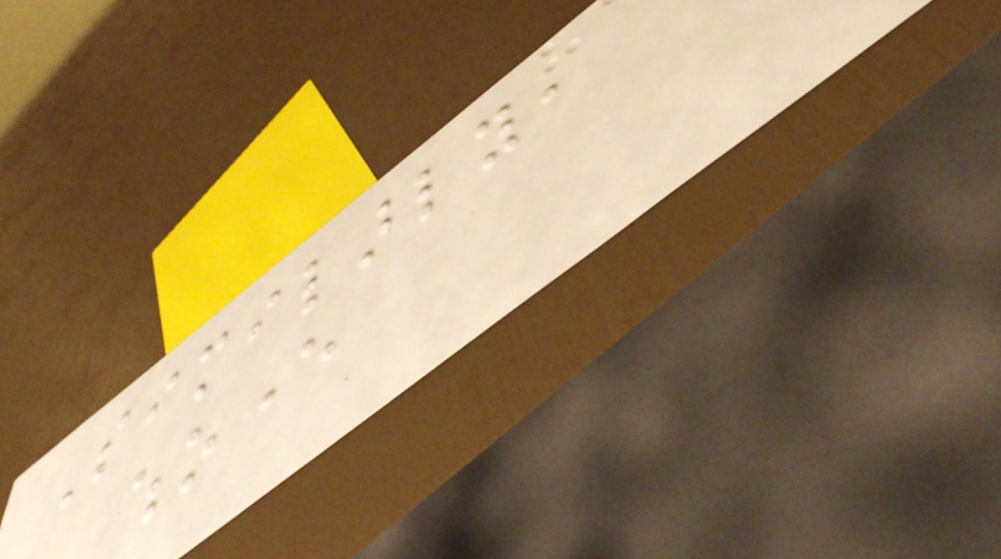Similarly,
whoever
